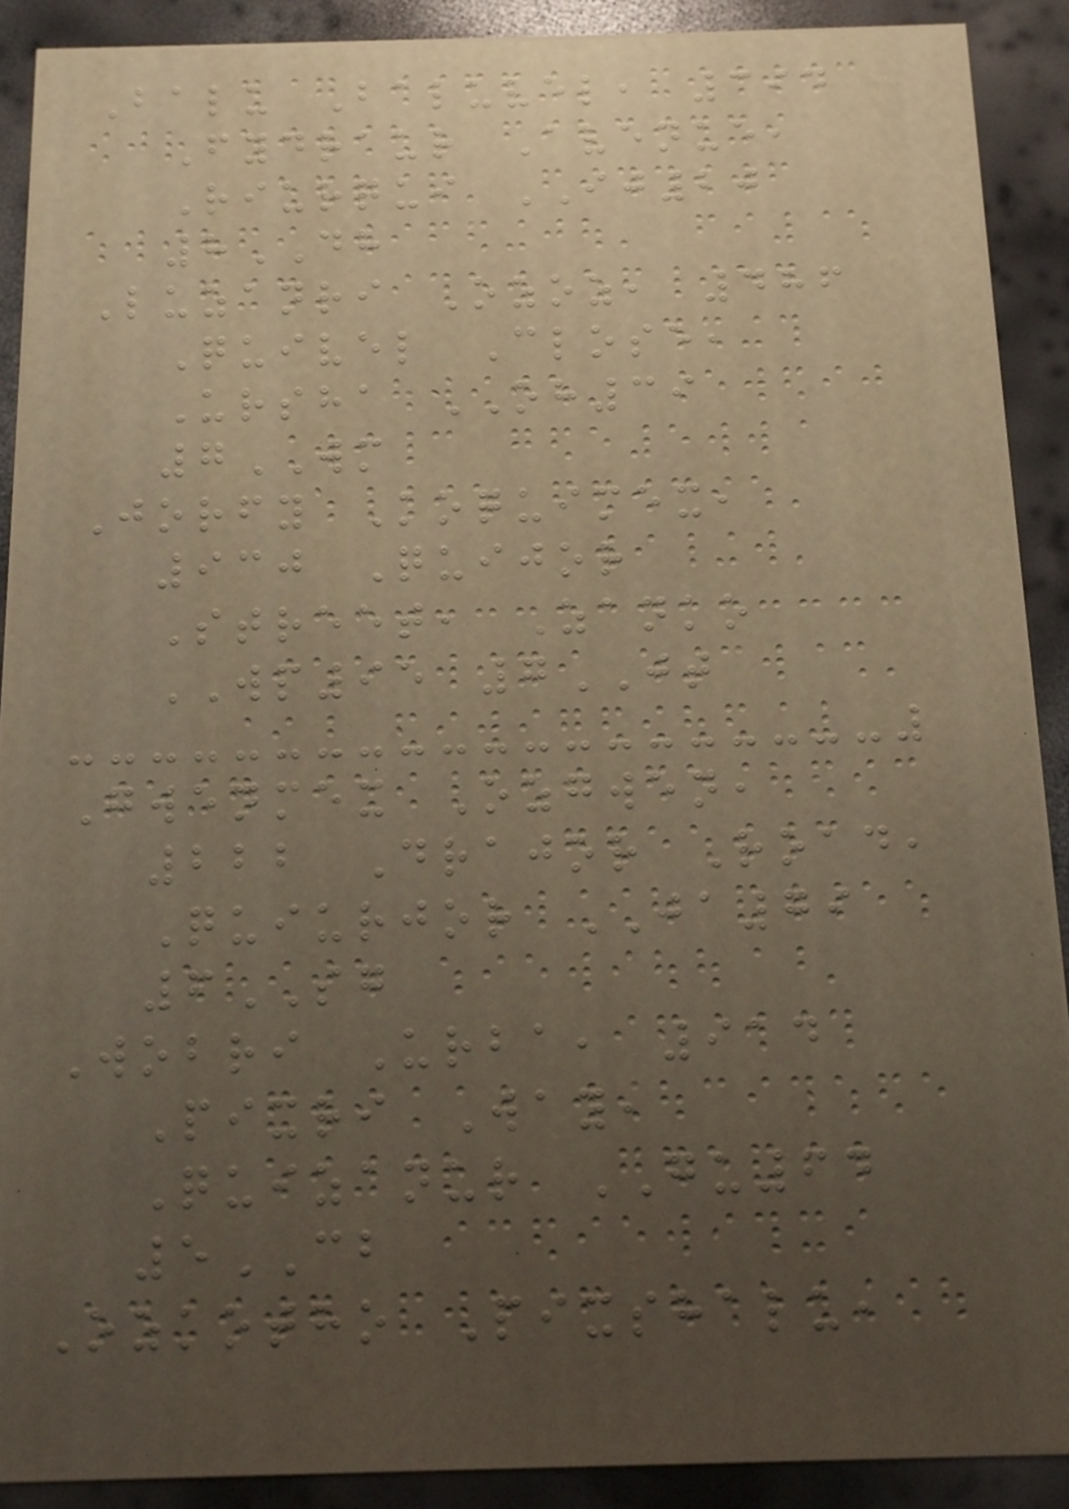Balu Baluvel, 394
Fydraur Avenue,
Riurqui IJ20
8DH
Luzanri Ozoz, 486
Quivel Close,
Ursha OH39
7WM
Jorfy Koquimex,
930 Quijor
Street, Zanko
WP95 7JT
Gwenmex Ozgwen,
222 Drajor Road,
Quiurjor JA79
6SG
Wobri Urba, 914
Pixri Way,
Quizanur GU64
5CB
Ozkotho Pixshalu,
